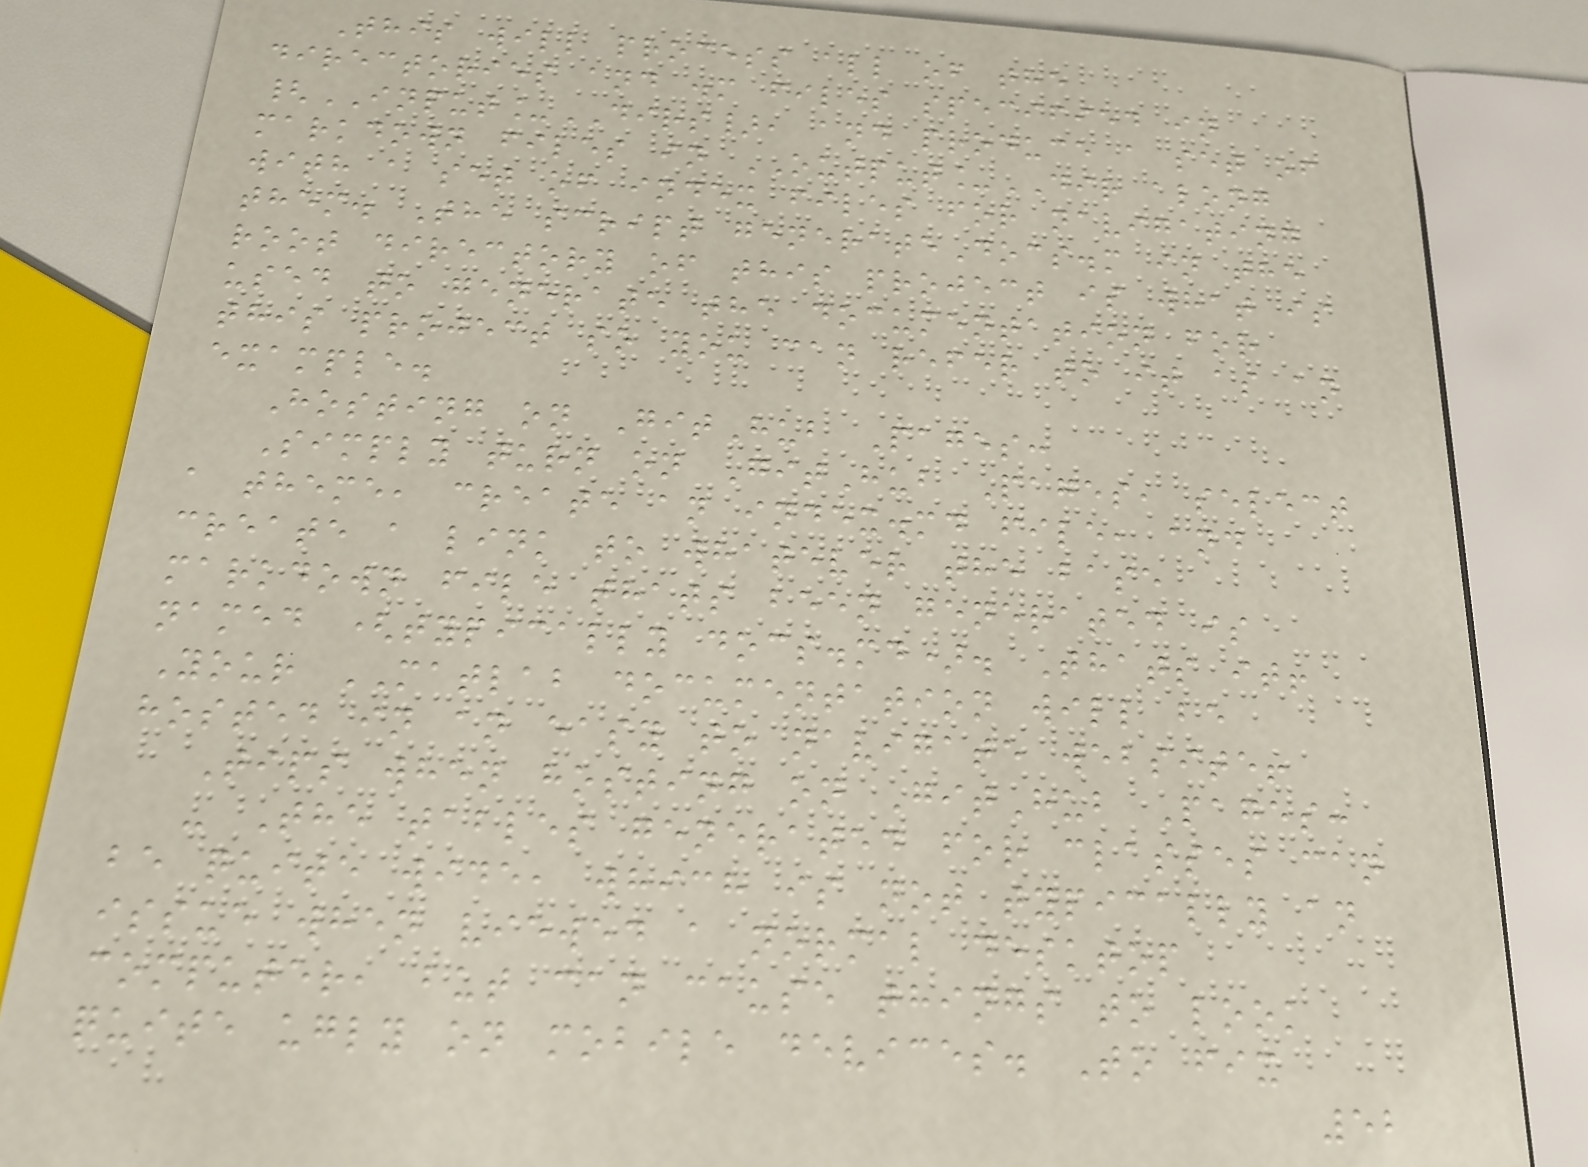This will process all of the
directories and .m files specified in
{INPUT_DIRS}, and produce a set of
markdown files in OUTPUT_DIR along
with a set of index files for navigating
them. The script generateDocs.m in the
root directory of this project is what is
used to generate the documentation for
this project so you can refer to it as an
example.
Hosting on GitHub Pages:
Simply turn on GitHub Pages, select
a theme, create an index.md file, and
create a link to whatever the base
markdown file thats been generated is
named (typically docs.md). Thats it!
Your MATLAB documentation will be
hosted in an easy to navigate website!
Tips when hosting on GitHub Pages:
- The tables generated for classes can
be quite wide, which is not typically an
issue when viewed a normal desktop
computer, but can cause things to look
quite ugly on mobile devices. To fix
52
